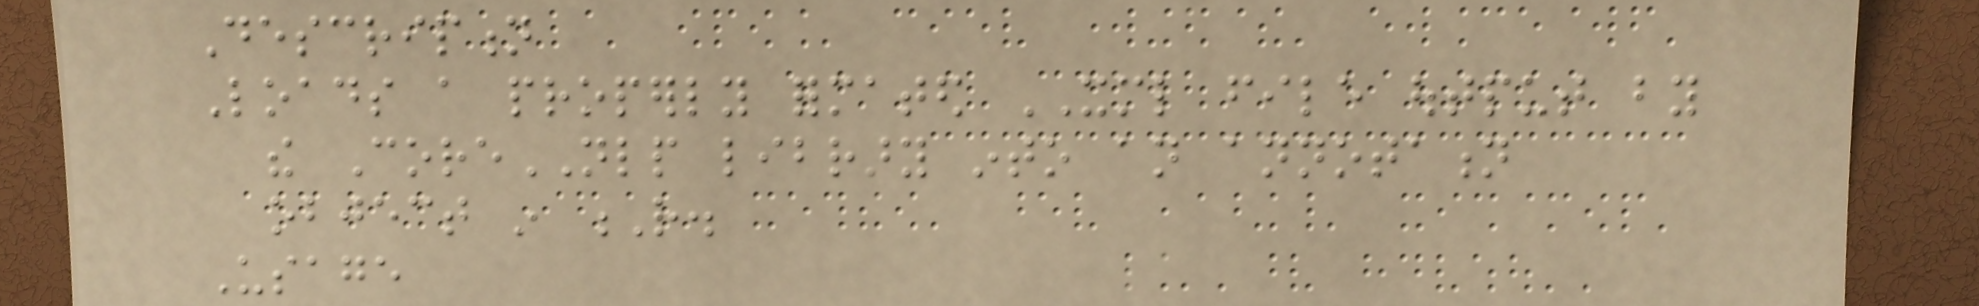Description
Loads a properly formated XML file output by
the CoreNLP library into an annotation
object in R.
Usage
